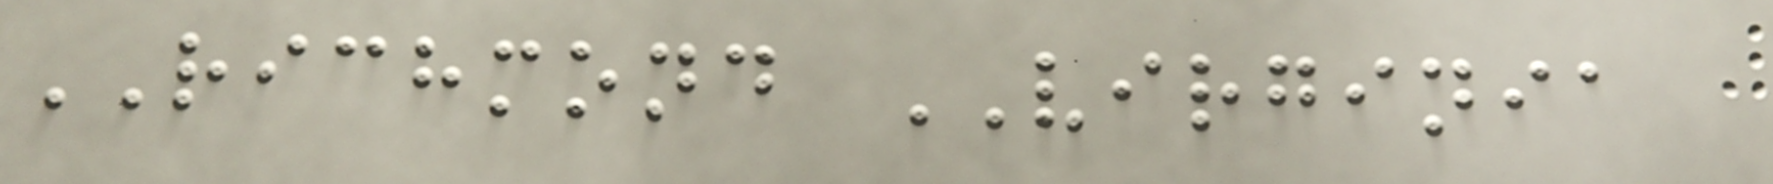RICHMOND VIRGINIA
